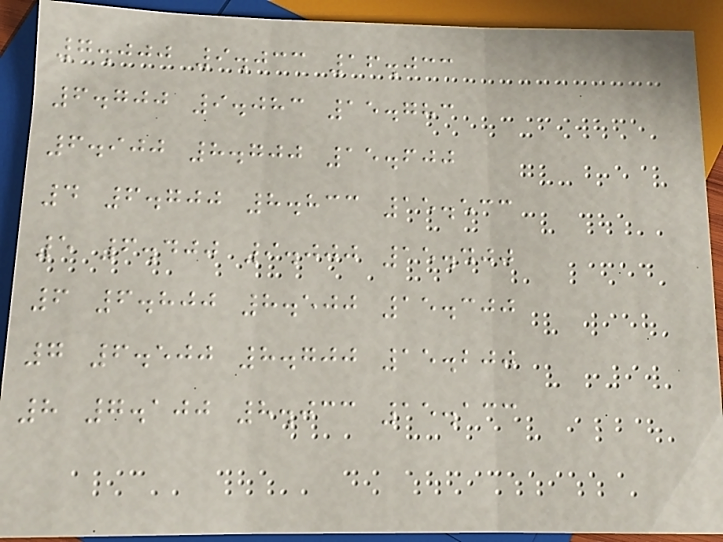7.000 9.033 16.033
6.700 9.083 15.783
6.900 8.700 15.600
4 6.700 8.833 15.533
5 6.400 9.000 15.400
6 6.800 8.500 15.300
7 6.500 8.700 15.200
8 7.100 8.033 15.133
